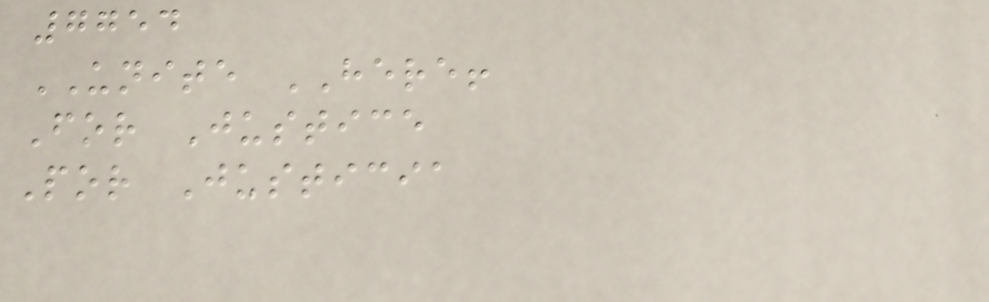7754
UNITE HERE!
For Justice
Por Justicia
